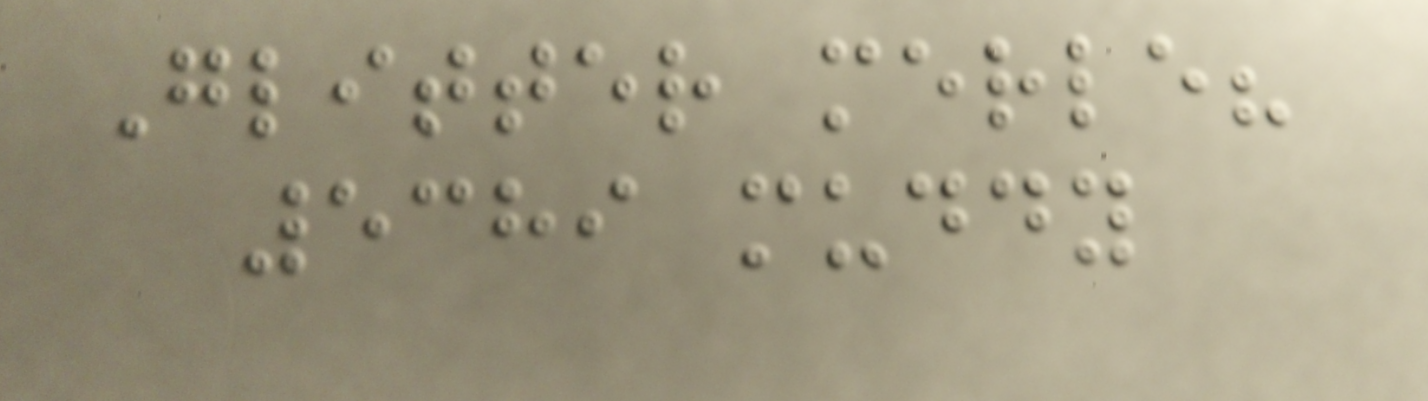Glitter merle?
5389 muddy
